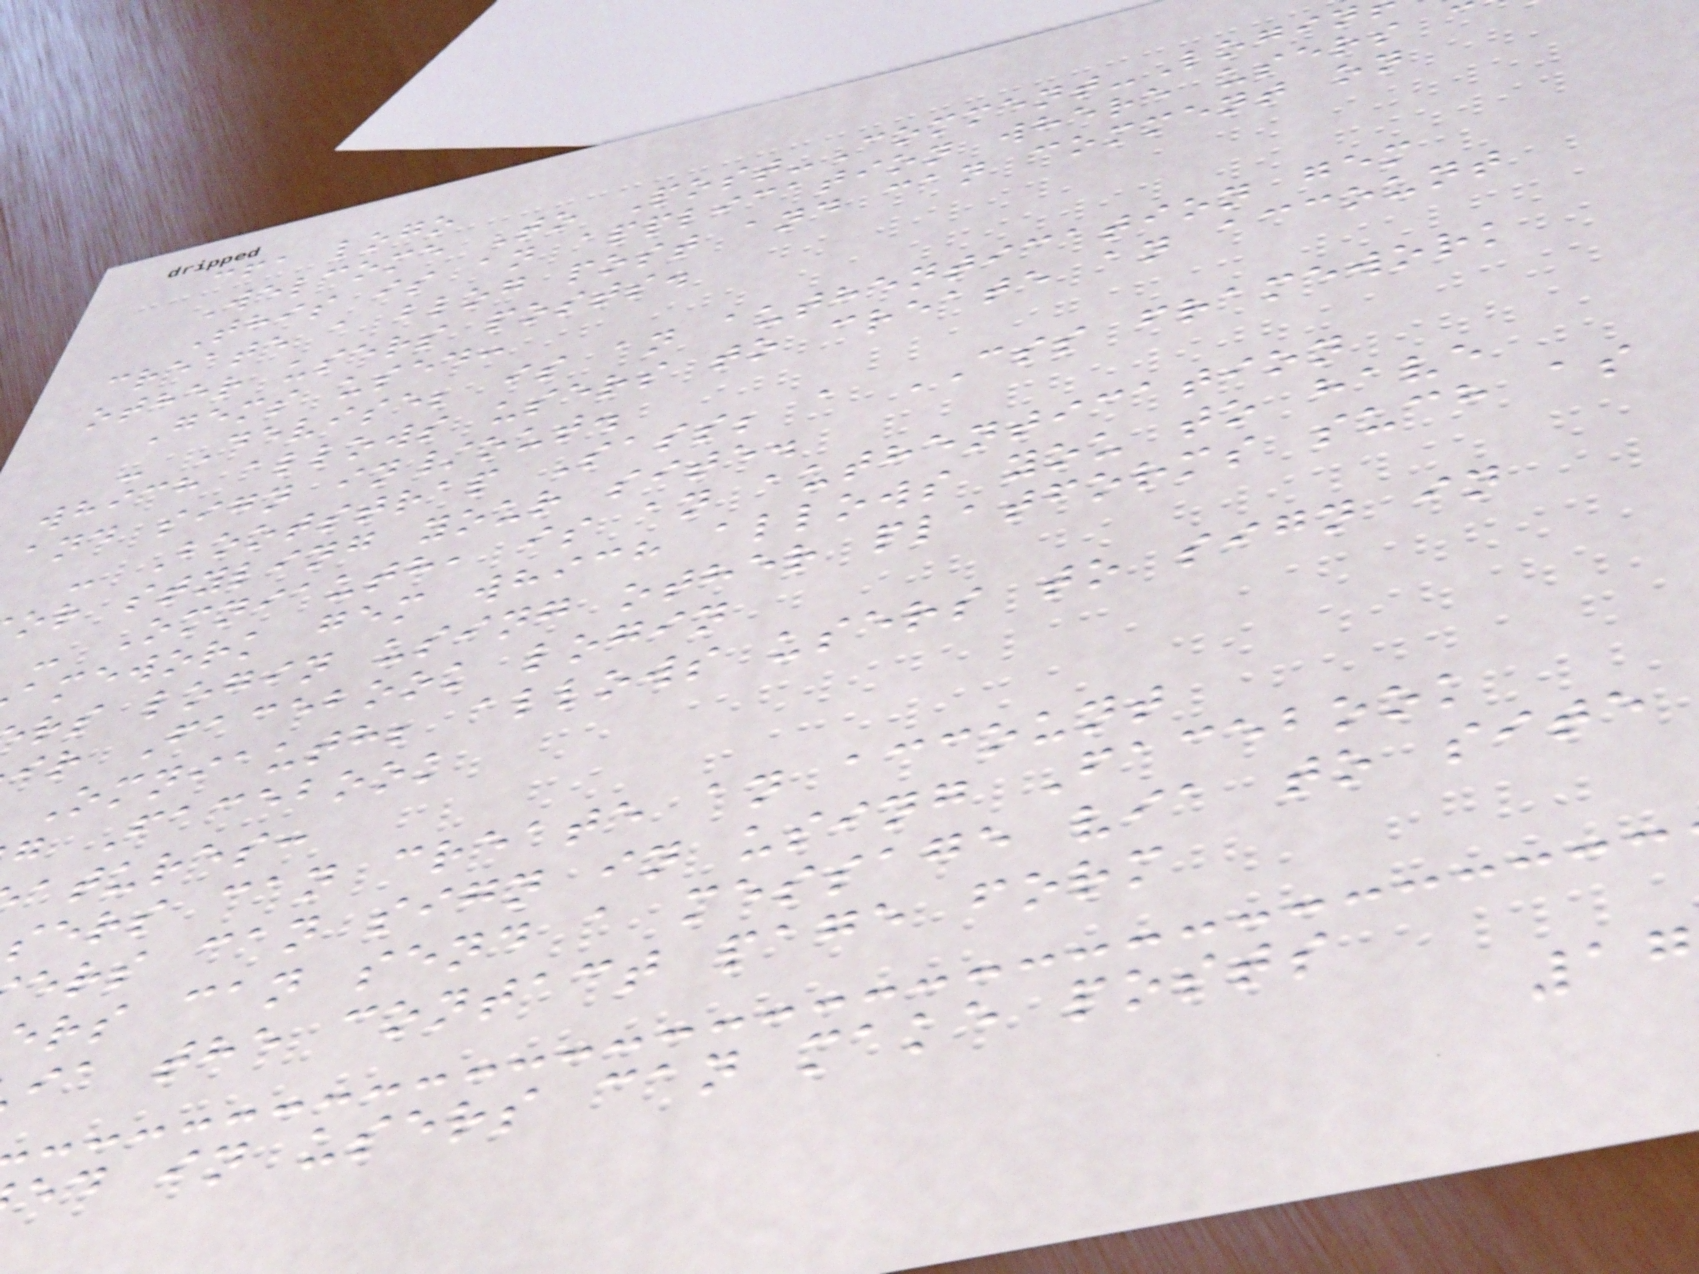cfa logo
Welcome To Post-Comment-Login
This is an application where users
create a blog post and can comment on
other users posts.
Gems used:
- Devise; is an authentication gem
which allows users to create an account
and sign in/out.
- Bootstrap Sass; a CSS framework
or styling your site.
- Omniauth, is an authentication
amework gem which allows you to have
rs login using other platforms such as
ir Facebook login
Omniauth; allows users to sign in
g Facebook
atures:
sers can create an account
ers can sign in using Facebook
ers can send a message via to site
ia the contact page form
ed in users can make posts
